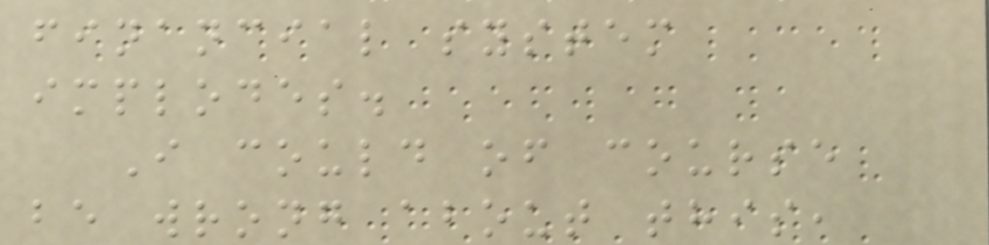financial system
implodes.
I could of course
be wrong about this,
